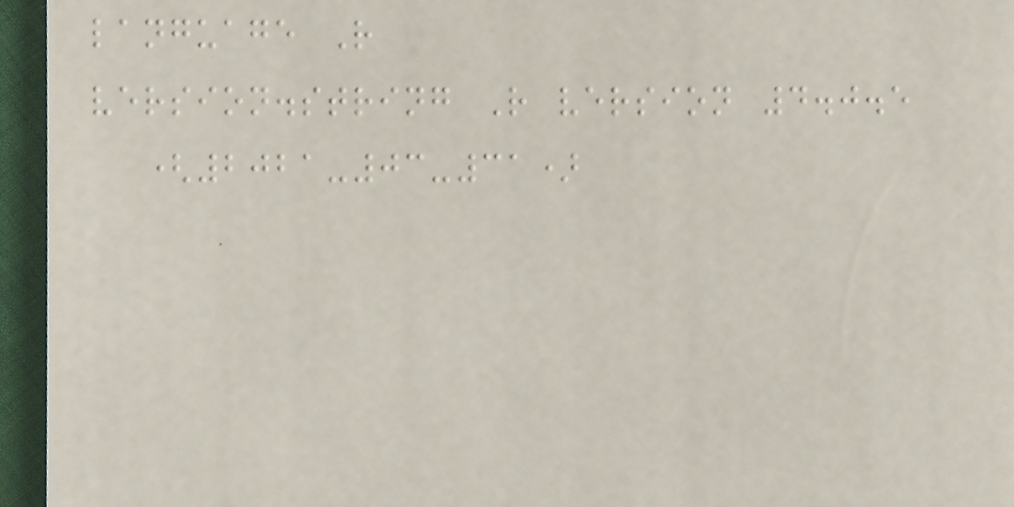language R
version.string R version 4.0.5
(2021-03-31)
